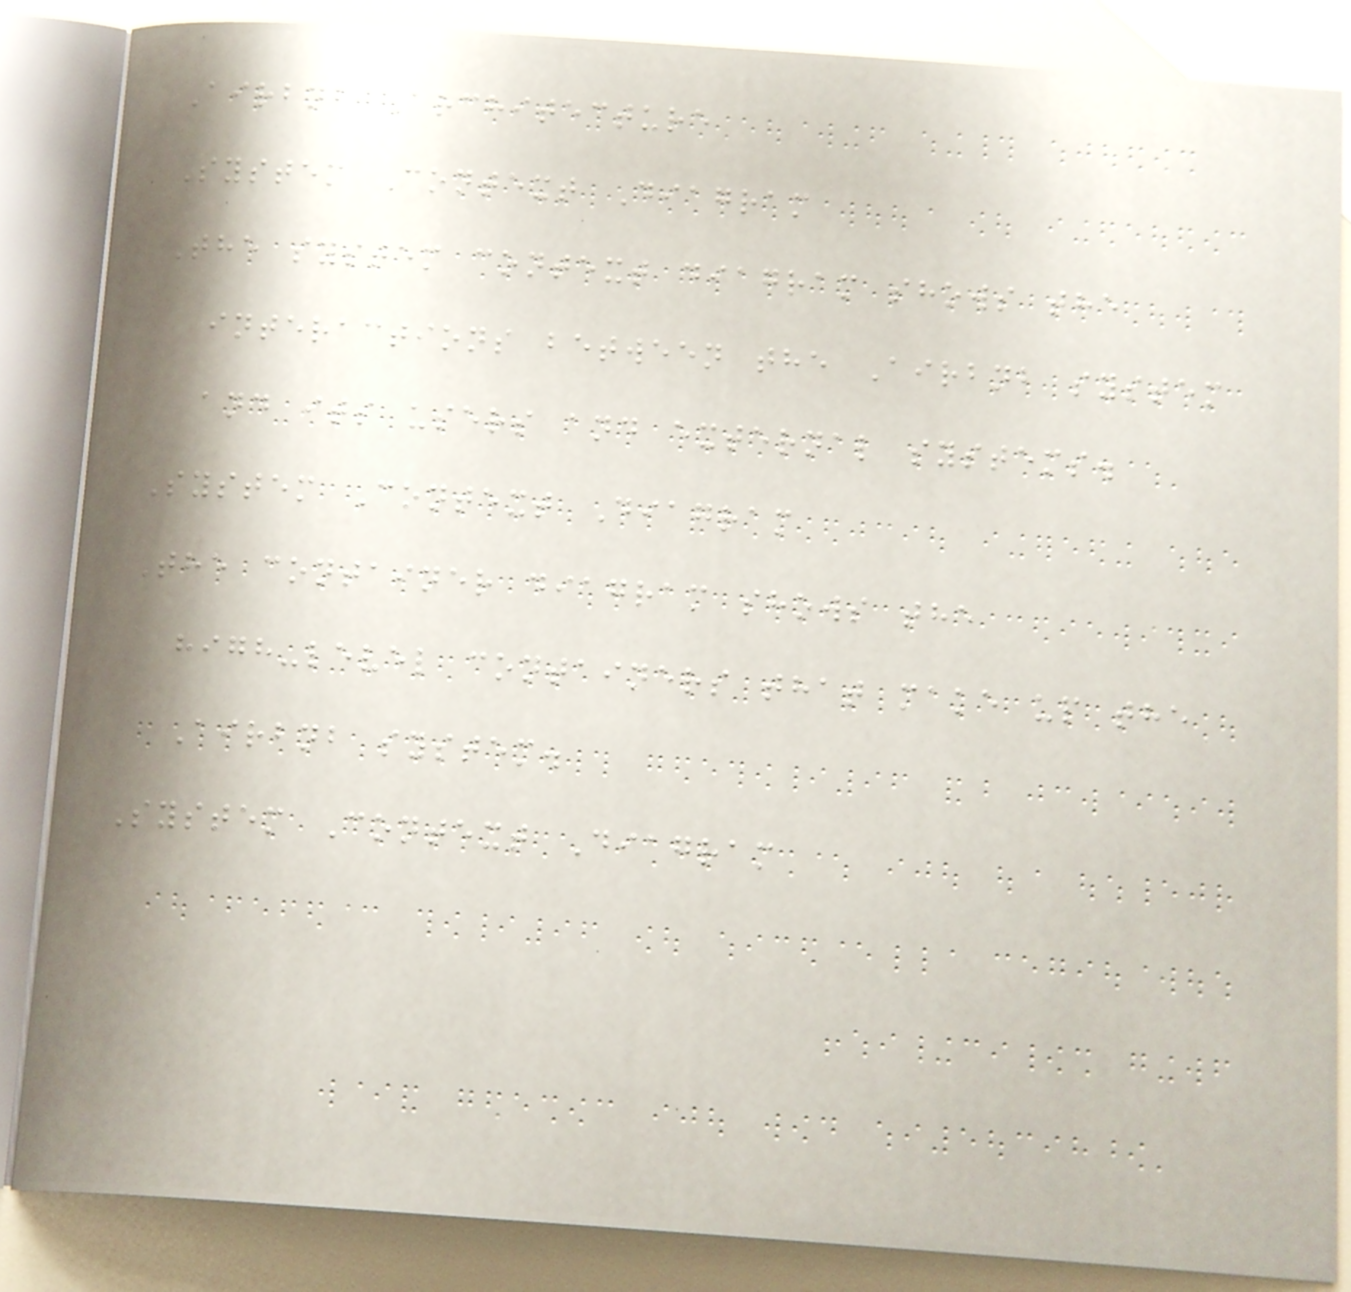Airbnb Architecture
System Context Diagram
The system context diagram shows the
interactions between the Airbnb system
and its users and external systems.
System Context Diagram
The container diagram shows the
high-level containers that make up the
Airbnb system.
System Context Diagram
